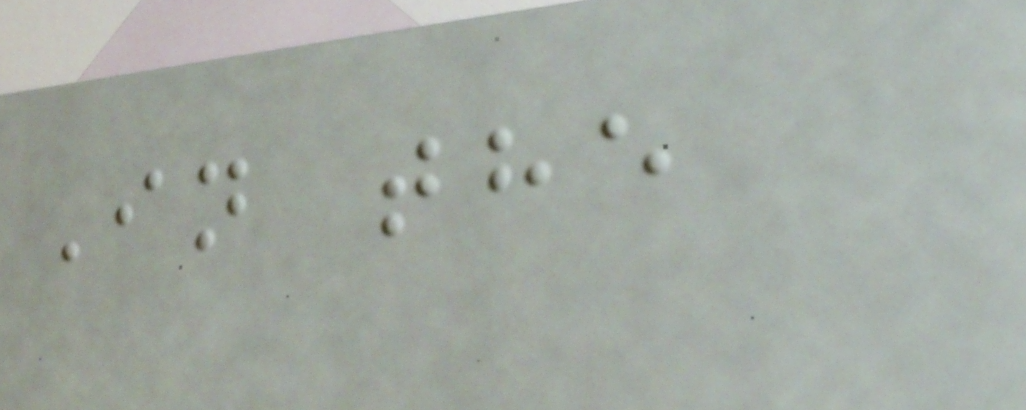In the
